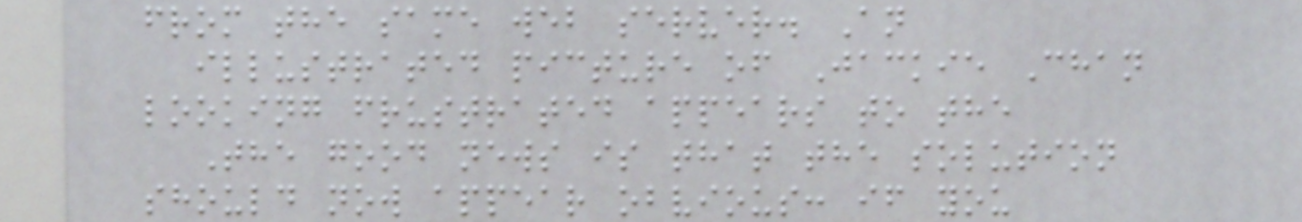from the same web server. An
illustrated picture of Jackie Chan
looking frustrated appears to the
The good news is that the solution
should now appear obvious: if you
